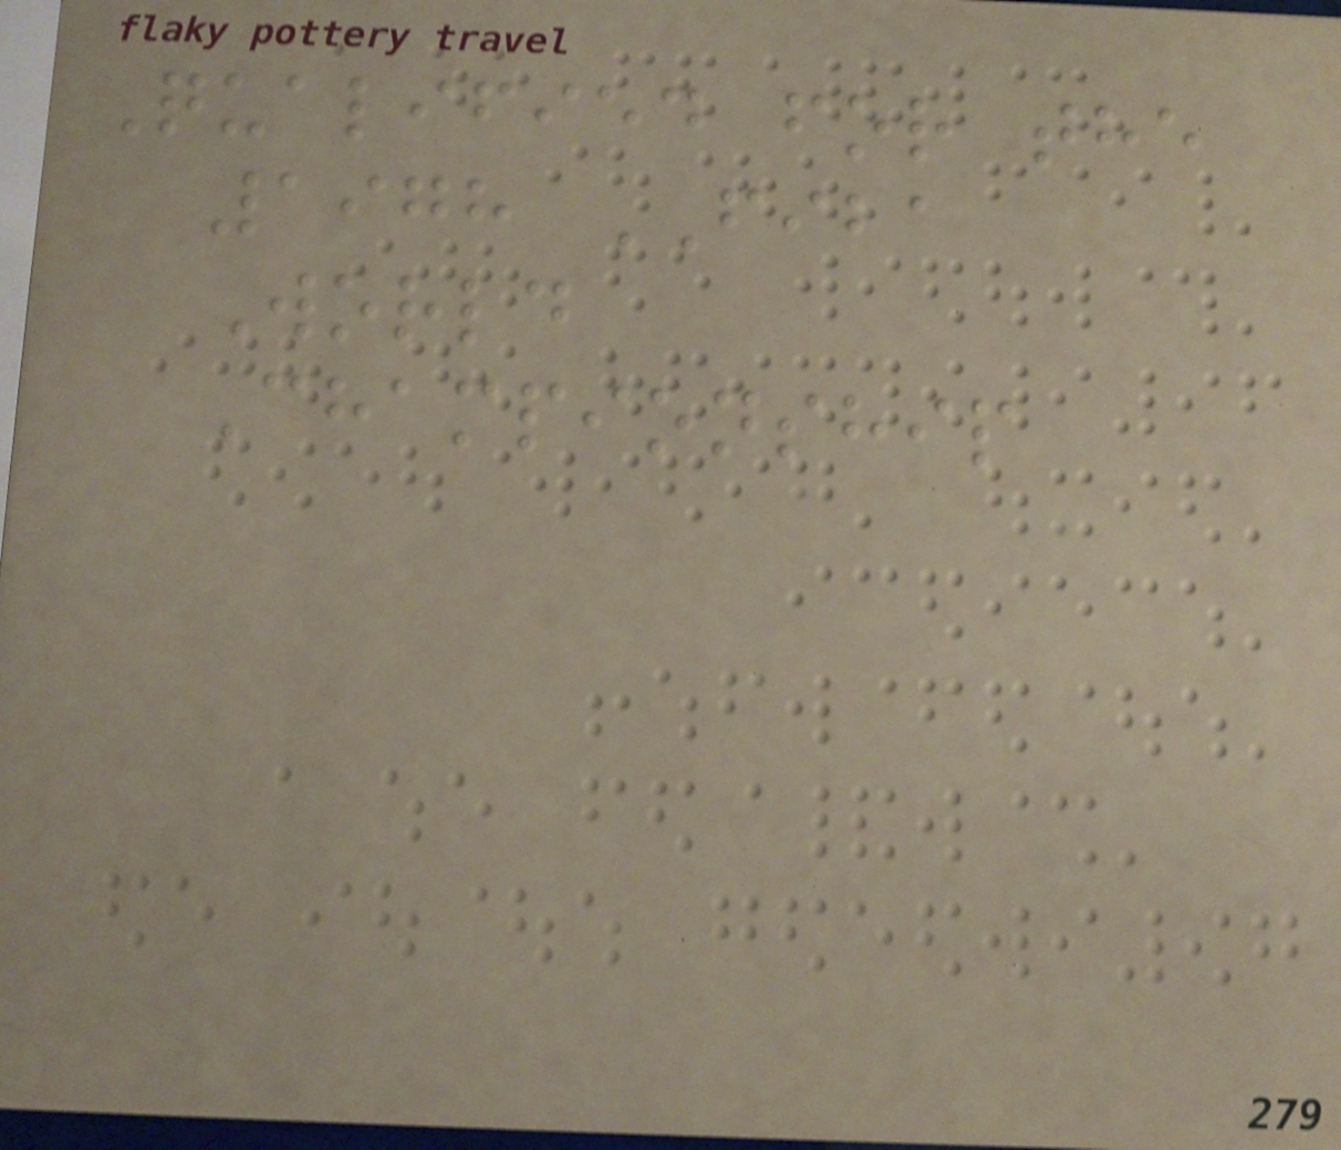Qualified for the
1978 FIBA
World
Championship
